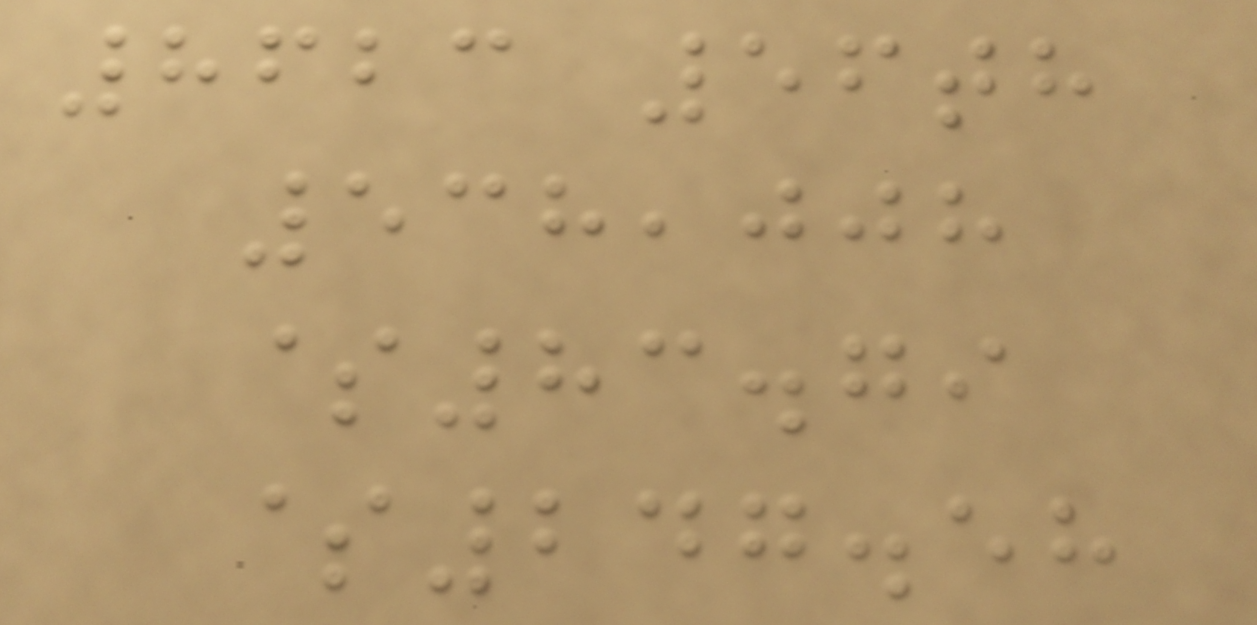8623 56th
538,008
$83.79
$247.58
